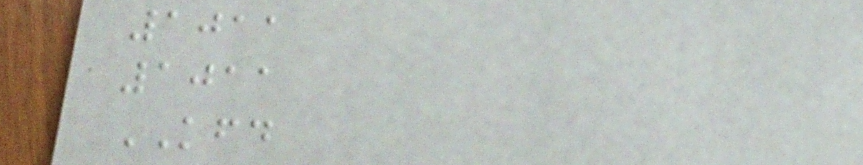1011
1011
KFD
